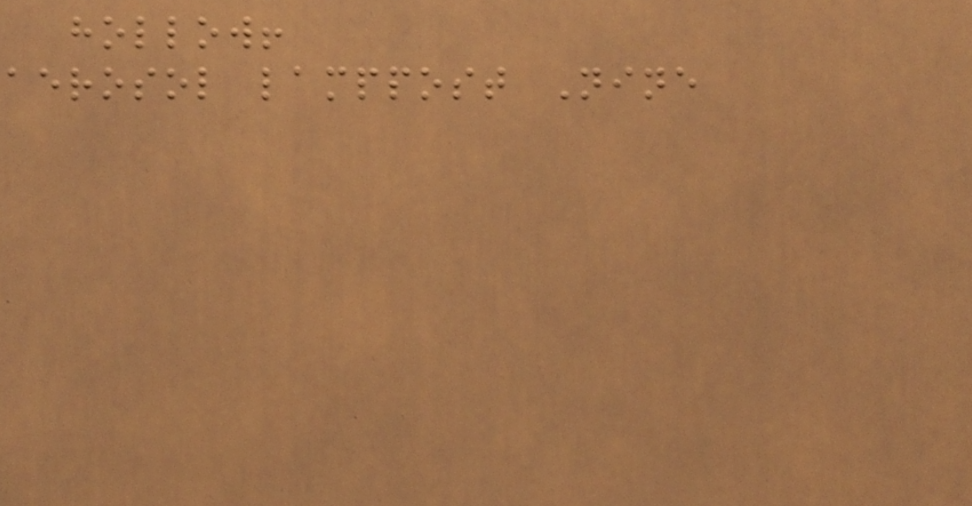hollow!
aerosol lamppost Nine
